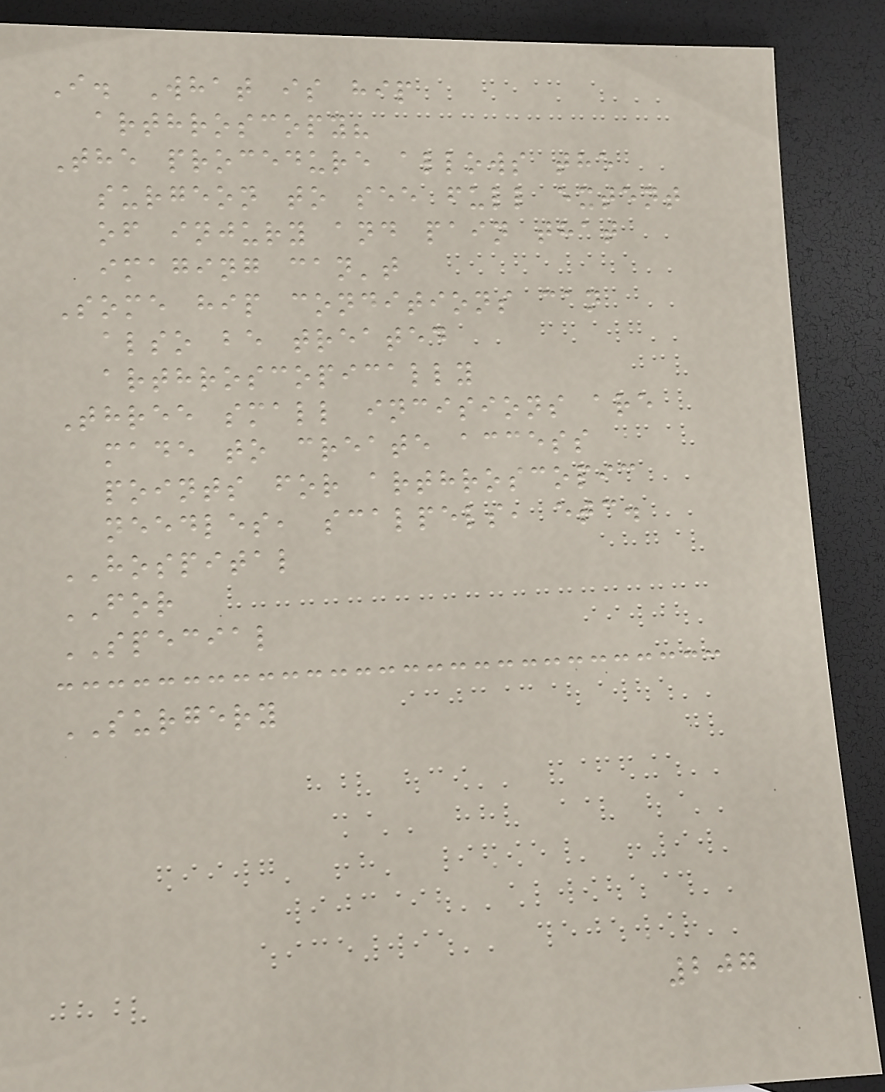I. What is hip
arthroscopy?
The procedure allows the
surgeon to see full extent
of injury and pain that
imaging can't
Some hip conditions can
also be treated
arthroscopically
Three small incisions are
made to create access
points for arthroscopic
needles, scalpels, etc.
HOSPITAL
FOR
SPECIAL
SURGERY
207
